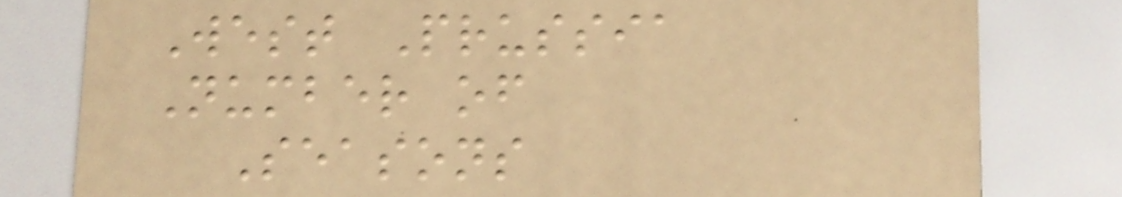West Prussia
Number of
Seasons
